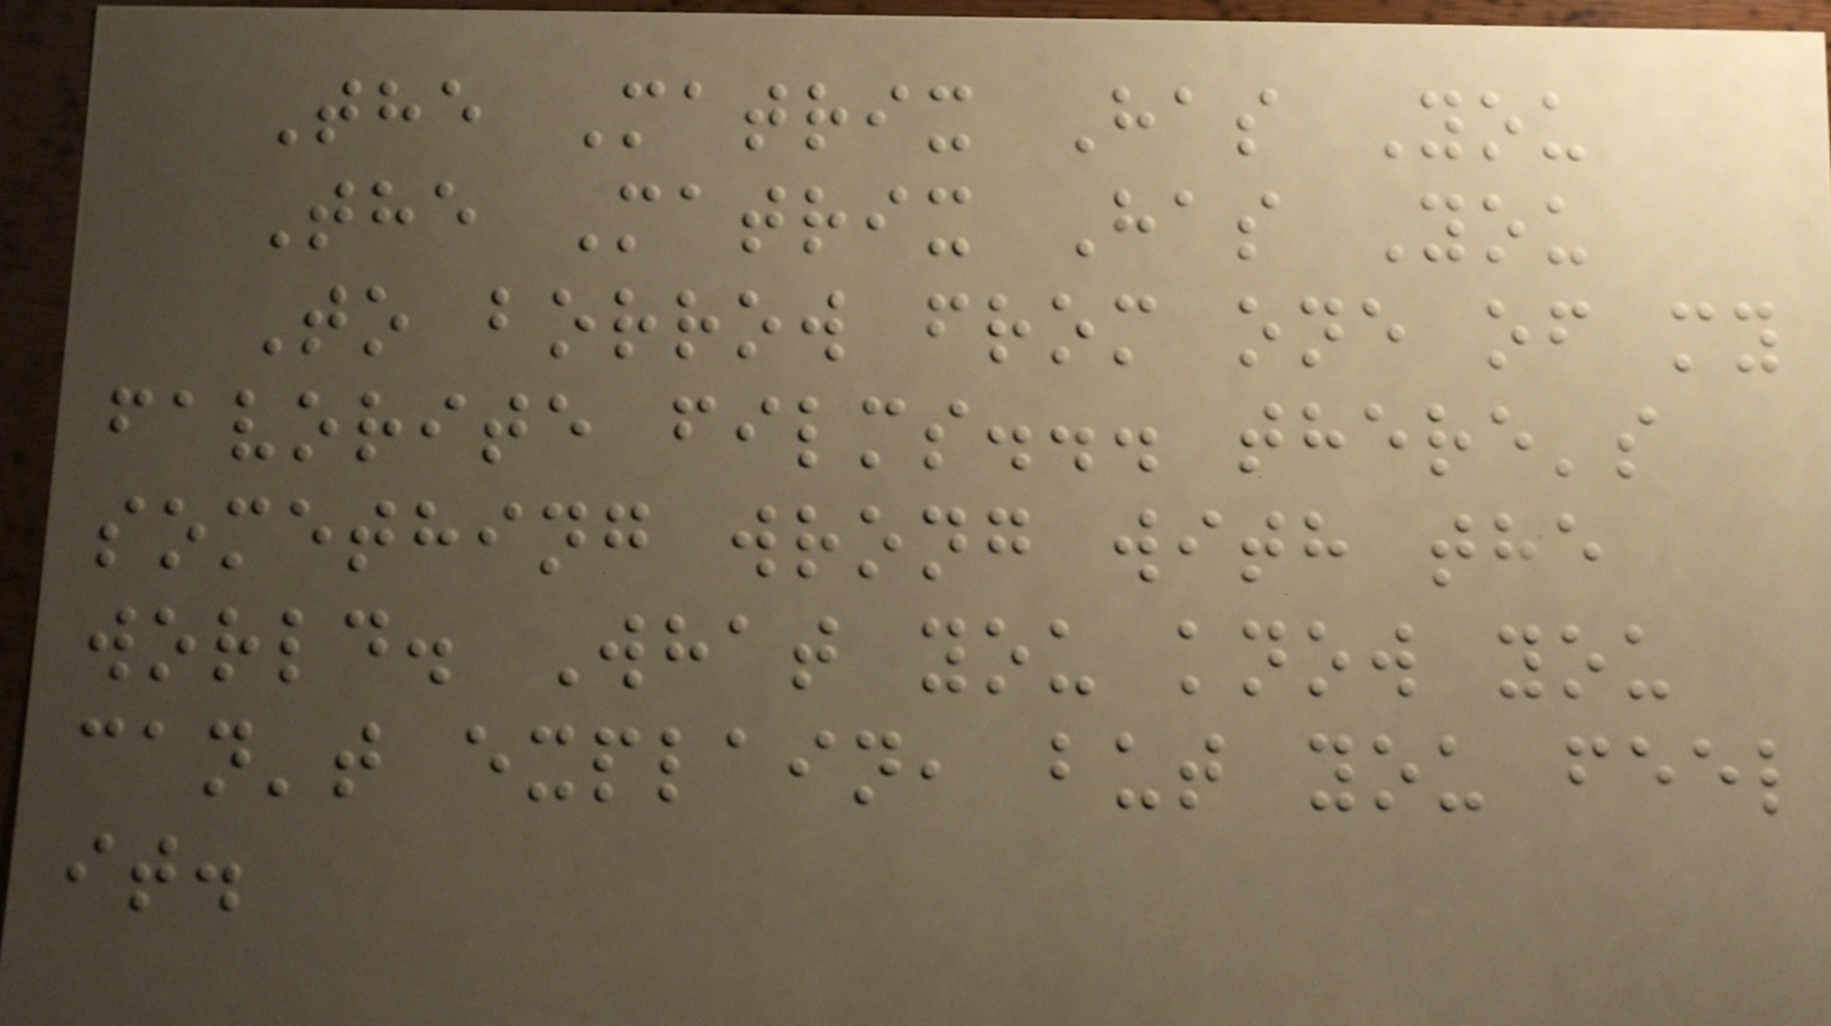The Matrix Has You
The Matrix Has You
To borrow from one of my
favorite films... there's
something wrong with the
world. What you know you
can't explain, but you feel
it.
